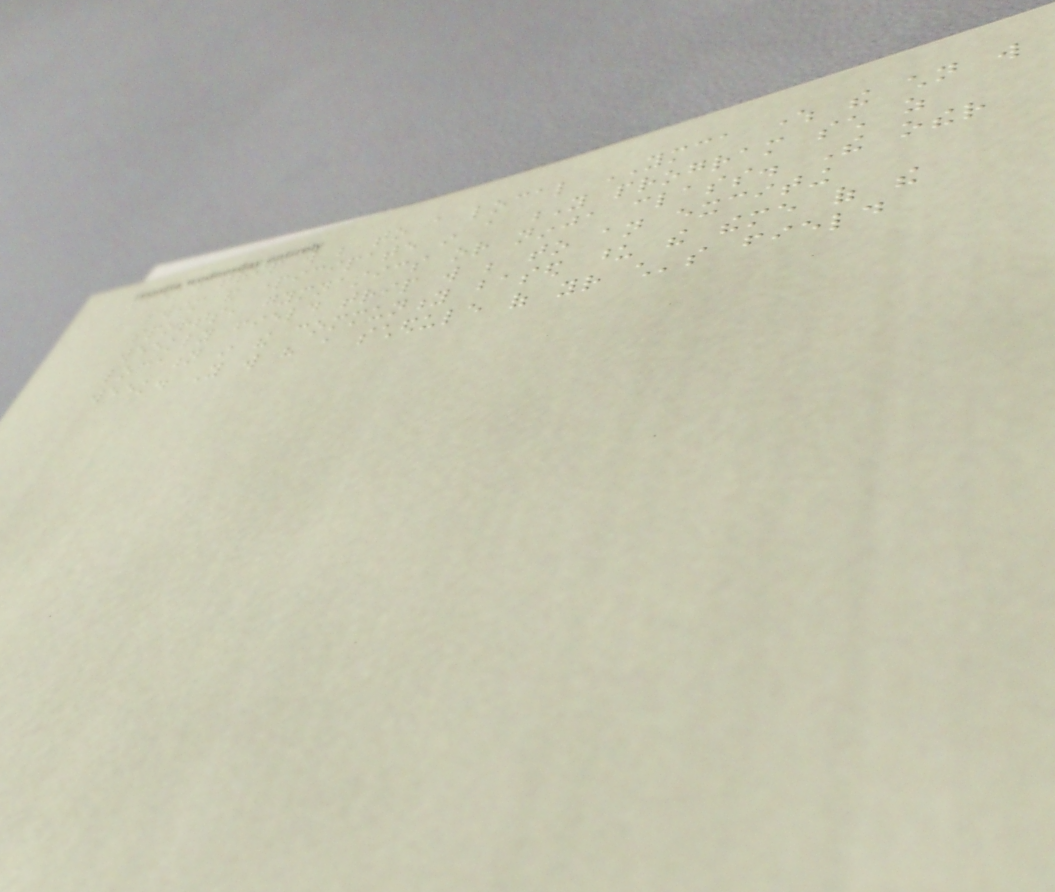field trip will be to a local YMCA where the children will
swim and participate in a Y program such as
sports, gymnastics or ninja class. The other
weekly field trip will be to an exciting
location in the community based upon the theme of the
week. You will have a schedule of your child's field
